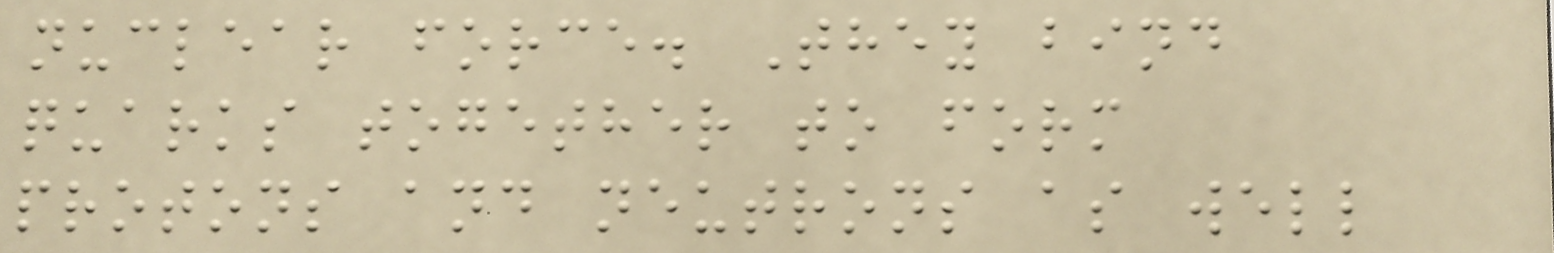nuclear force. They bind
quarks together to form
protons and neutrons as well
